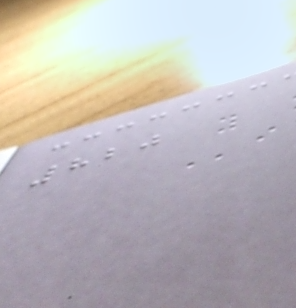820
